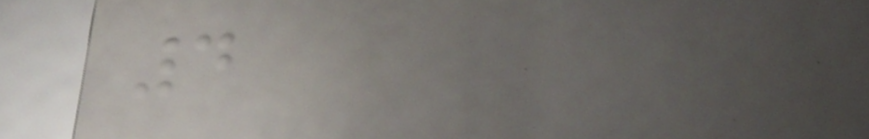4
